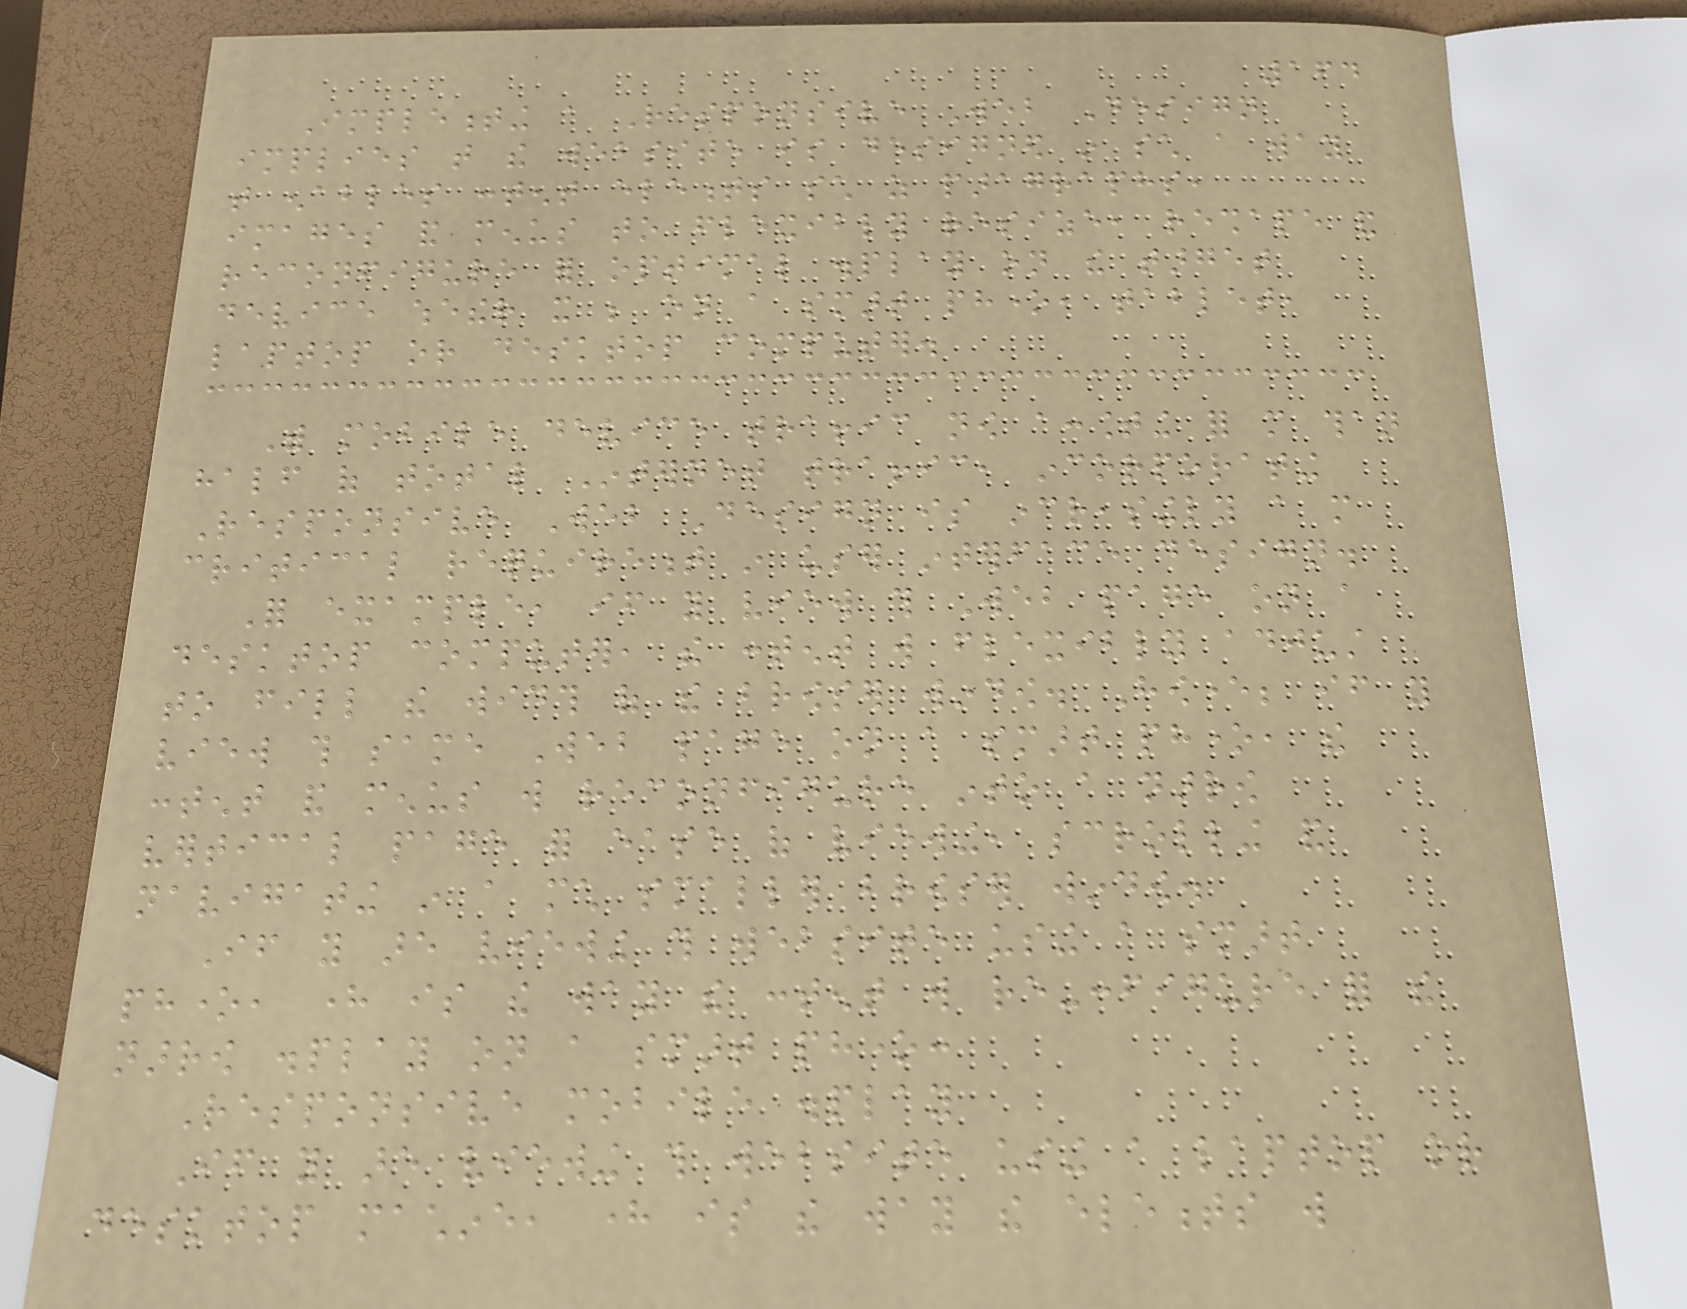164
Implementing a Responsive Web Design
implies that the website is designed in such a way
that enables content elements such as paragraphs,
images and menus to flexibly resize, reshape and
reconfigure for optimal display on the target
device whether it be on a smart phone, tablet,
laptop or desktop computer.
With mobile device traffic now accounting for more than
half of total Internet traffic, incorporating
Responsive Web Design is increasingly a more
critical requirement in user interface design.
For example, if you view this Web page on a
desktop computer, the content will flexibly adjust
to fill the width of the browser window. However; if you
view this same Web page on a smart phone, the
content and menus will reconfigure into a narrow
vertical page for ease of viewing, scrolling and
navigating in a much smaller browser window.
If you are viewing this website using a smart
phone, here is the way the content will re-configure for the
narrow display on a smart phone:
Responsive mobile display
If you are viewing this website using a laptop or
desktop machine, here is the way the elements will
